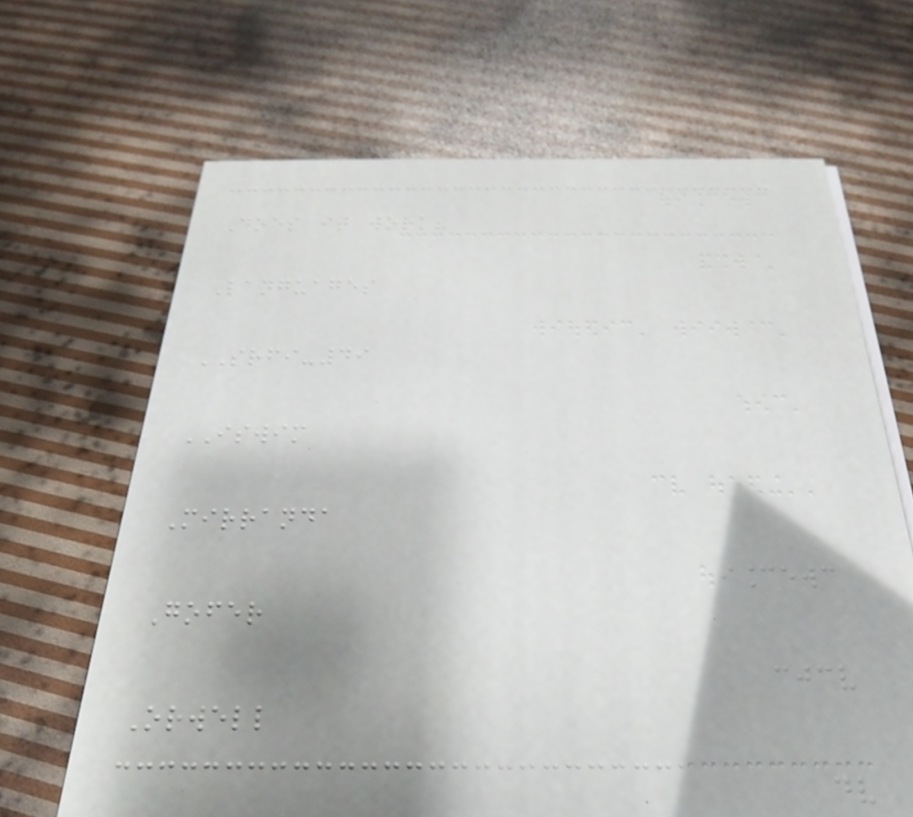Does it work?
Languages
SRFI-49
ISWIM
Mirranda
Gofer
Orwell
